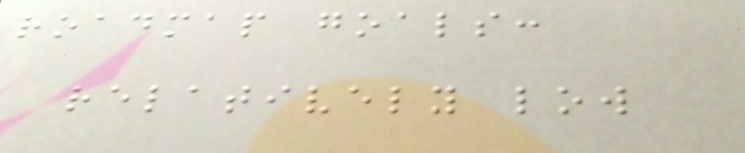roadmap goals:
relatively low
